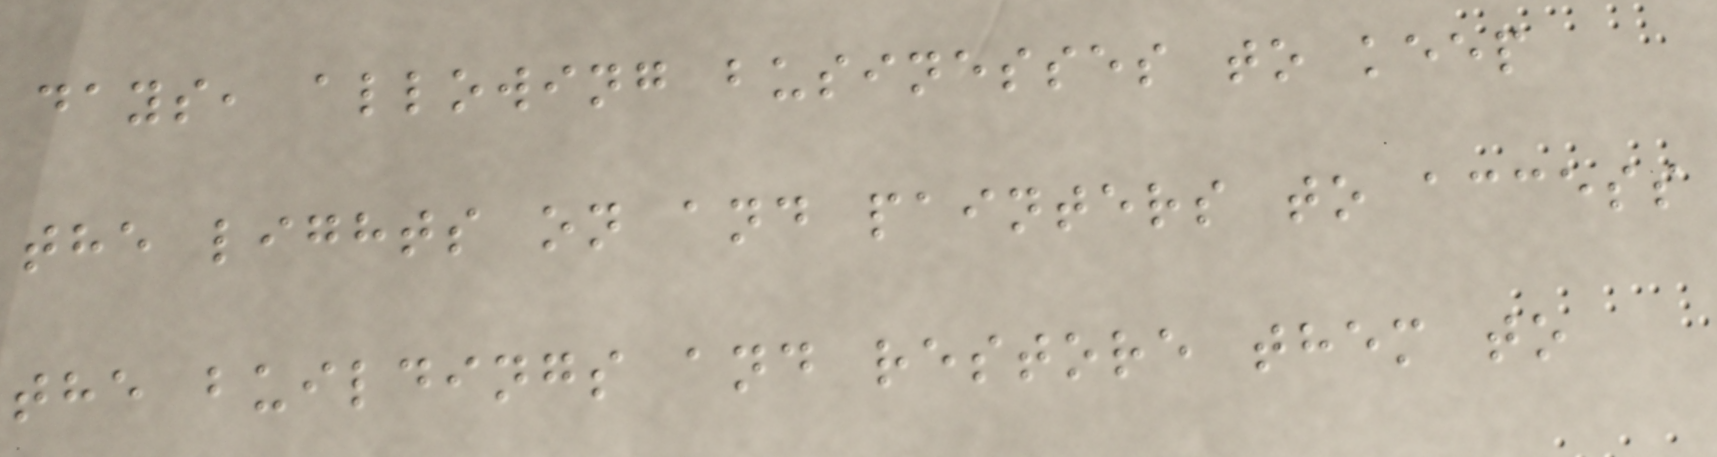days, allowing businesses to keep
the lights on and painters to access
the buildings and restore them to
